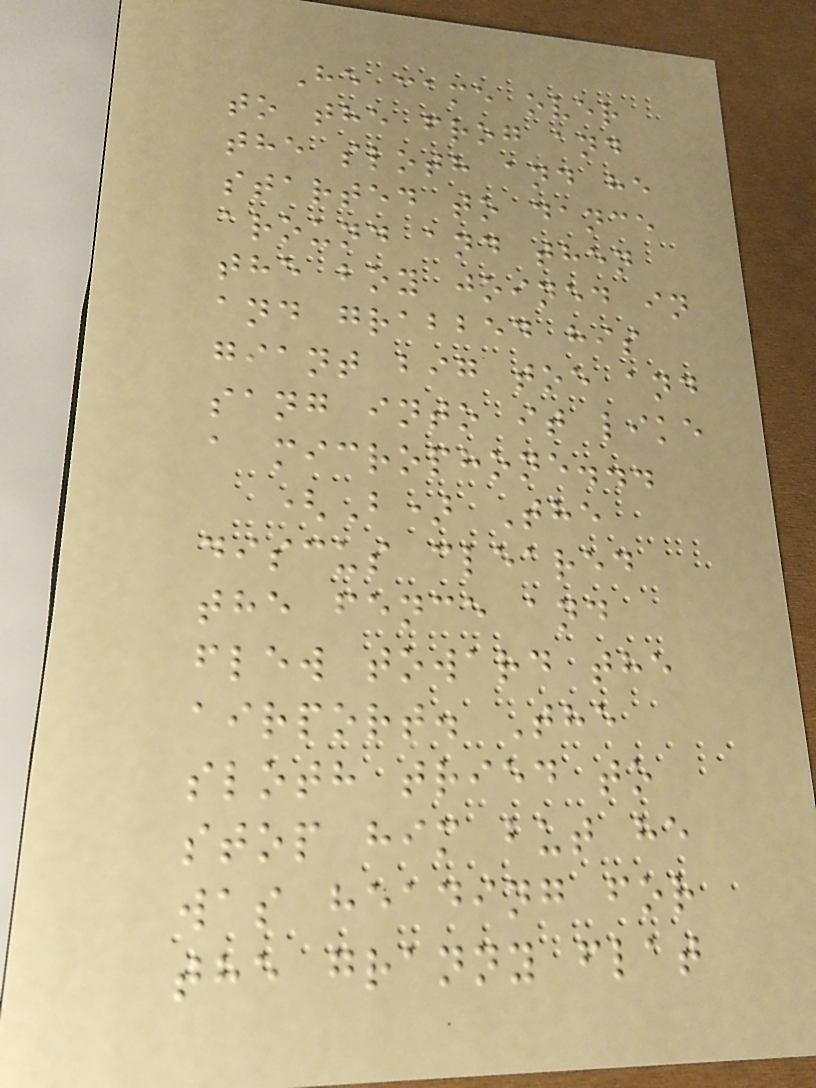He came over
to the frog and
the sloth and he
started to dance
around and then
the boy joined in
and grabbed his
giant big toe and
sang into it like
a microphone...
(B) The
discus cleared
the fence and
flew toward the
airport. The
sloth tried to
stop him but he
was heading for
the granny flat
